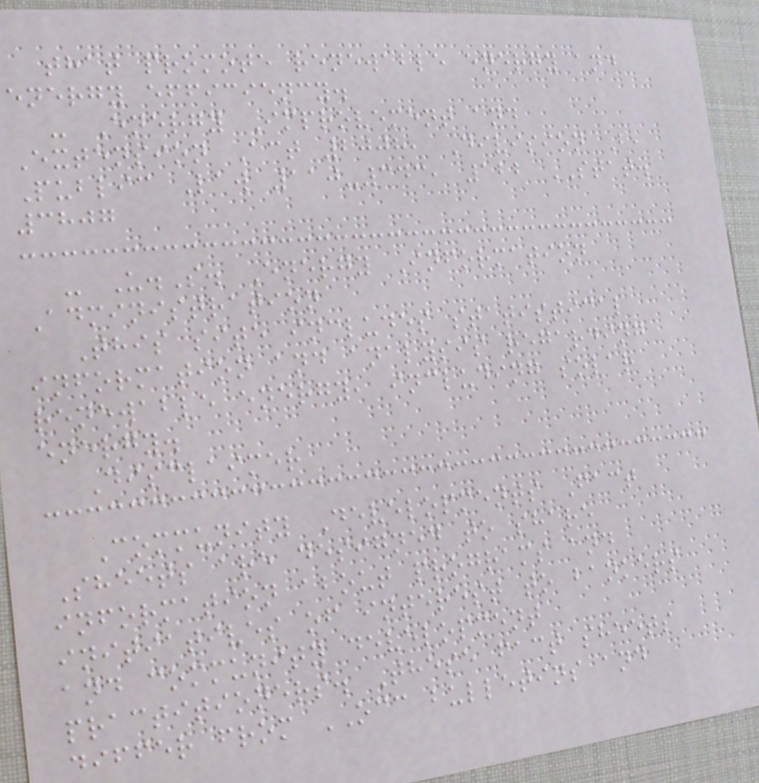that promote renewable energy and
energy efficiency.
- Energy Improvement and
Extension Act 2008, Division B,
Public Law 110-343, 122 STAT.
3807
- U.S. Energy Information
Administration
This site includes statistical
information and analysis regarding
renewable energy, including solar
energy.
Disclaimer
Community Developments Fact
Sheets are designed to share
information about programs and
initiatives of interest to bankers
and community development
practitioners. These fact sheets
differ from OCC bulletins and
